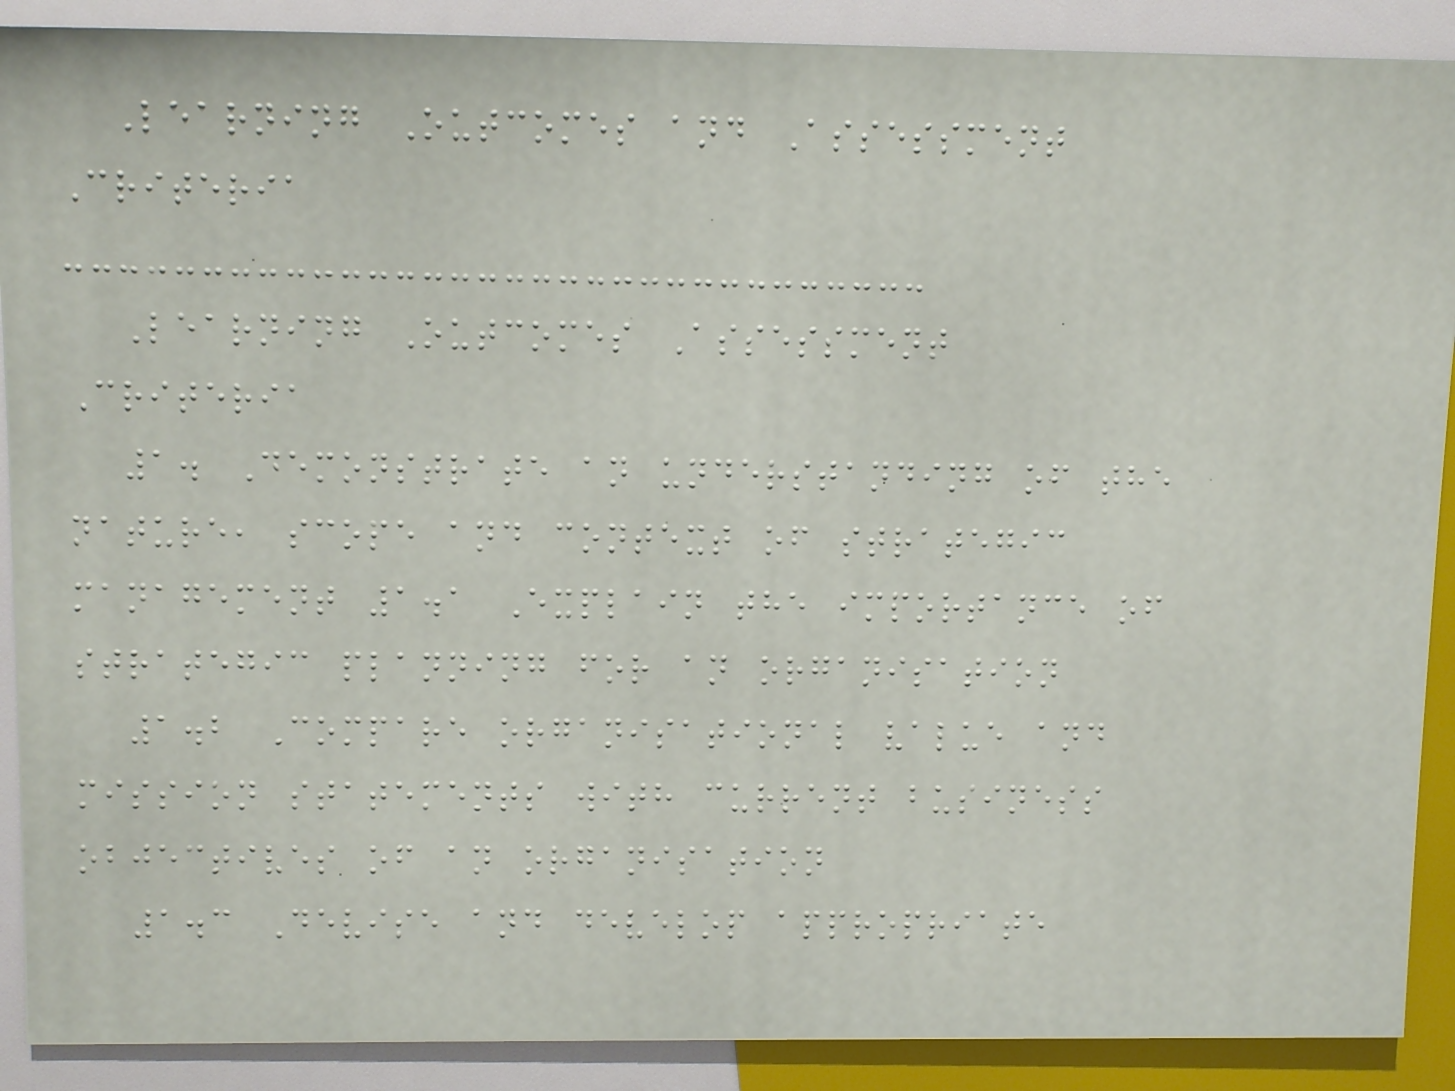Learning Outcomes and Assessment
Criteria
Learning Outcomes Assessment
Criteria
1. Demonstrate an understanding of the
nature, scope and context of strategic
management 1.1 Explain the importance of
strategic planning for an organisation
1.2 Compare organisational value and
mission statements with current business
objectives of an organisation
1.3 Devise and develop appropriate
